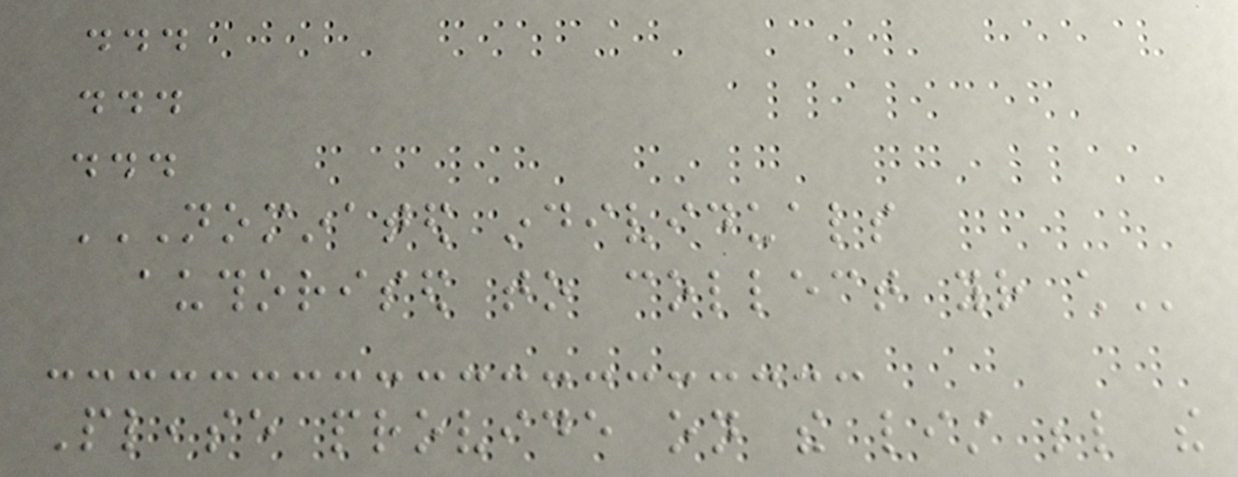...
...
...
NOMINATED INDIVIDUALS
AUTHORISED TO COLLECT YOUR CHILD
Please provide on the list below the
